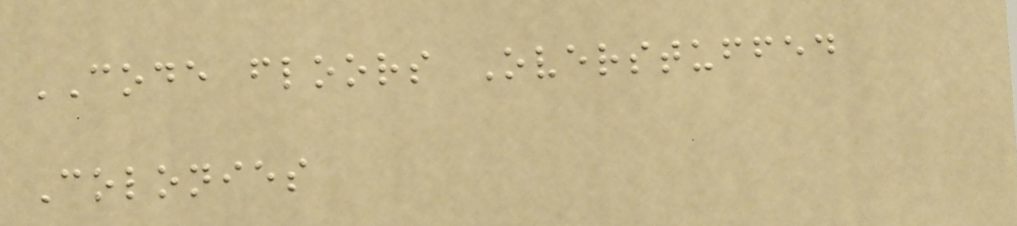CODE floors Overstuffed
Colonies
